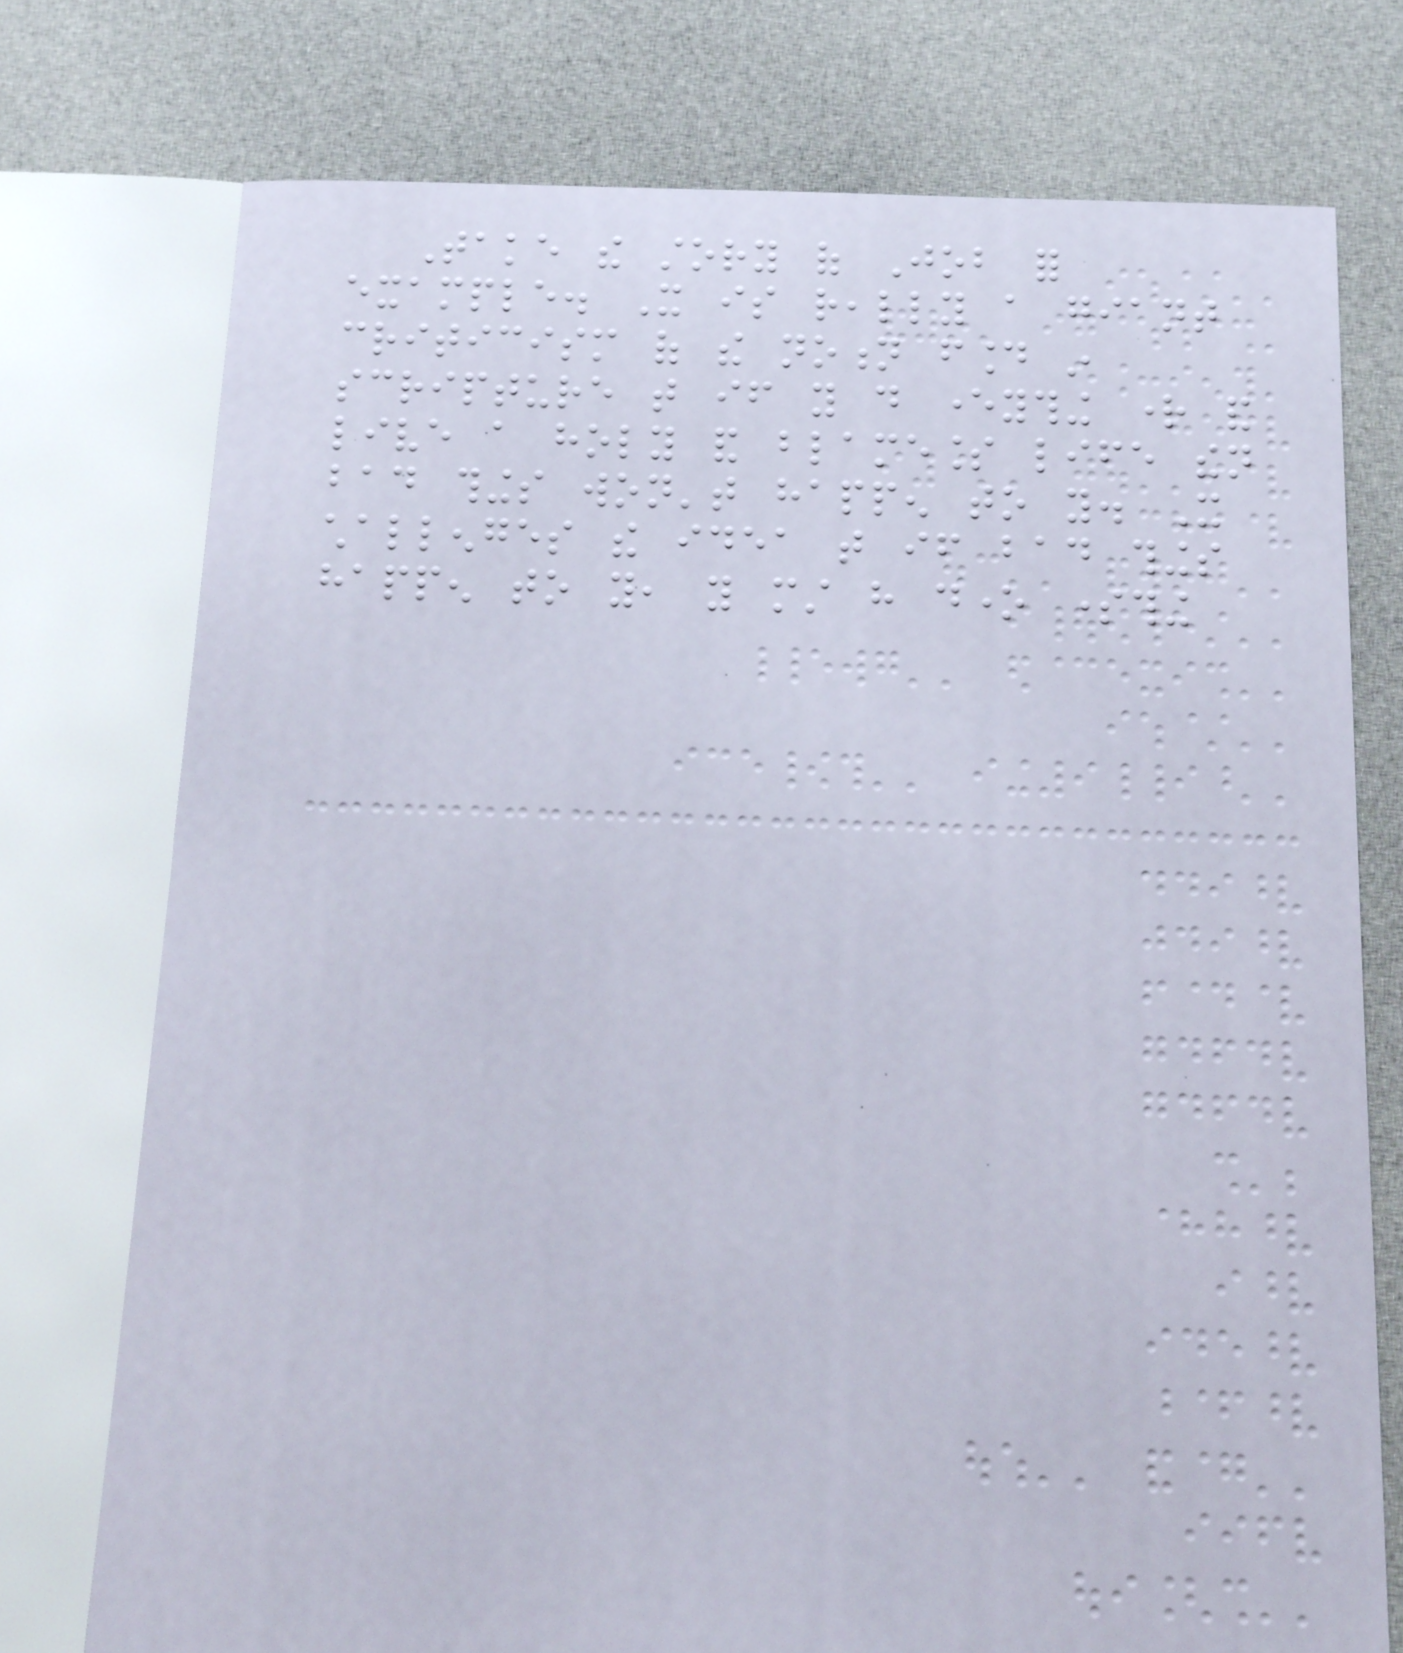Take the story of Job for
example. It is really a giant
criticism of the notion found in
scripture that if you do everything right and
live a holy and blameless life then
bad things won't happen to you. It
challenges the idea that if bad things
happen to you, you must have done something
